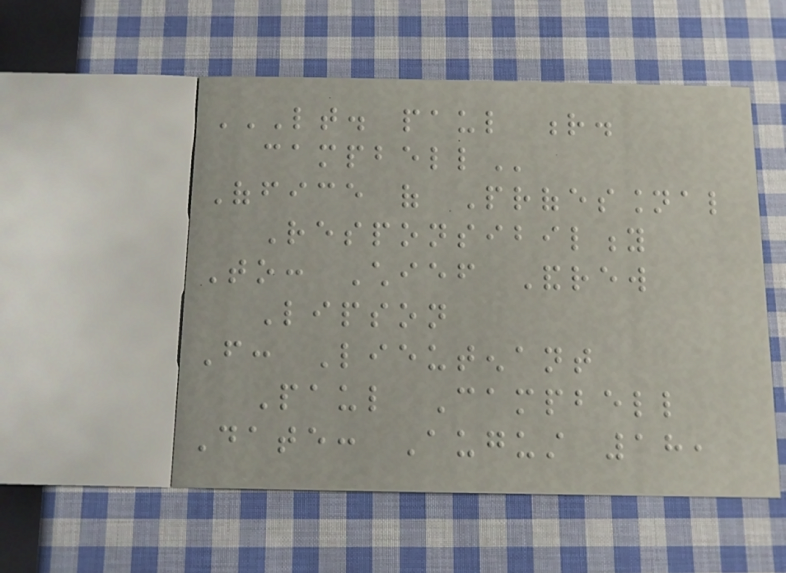LT. PAUL R.
CAMPBELL
Office of Professional
Responsibility
To: Chief Andrew
Lipson
From: Lieutenant
Paul Campbell
Date: August 18,
